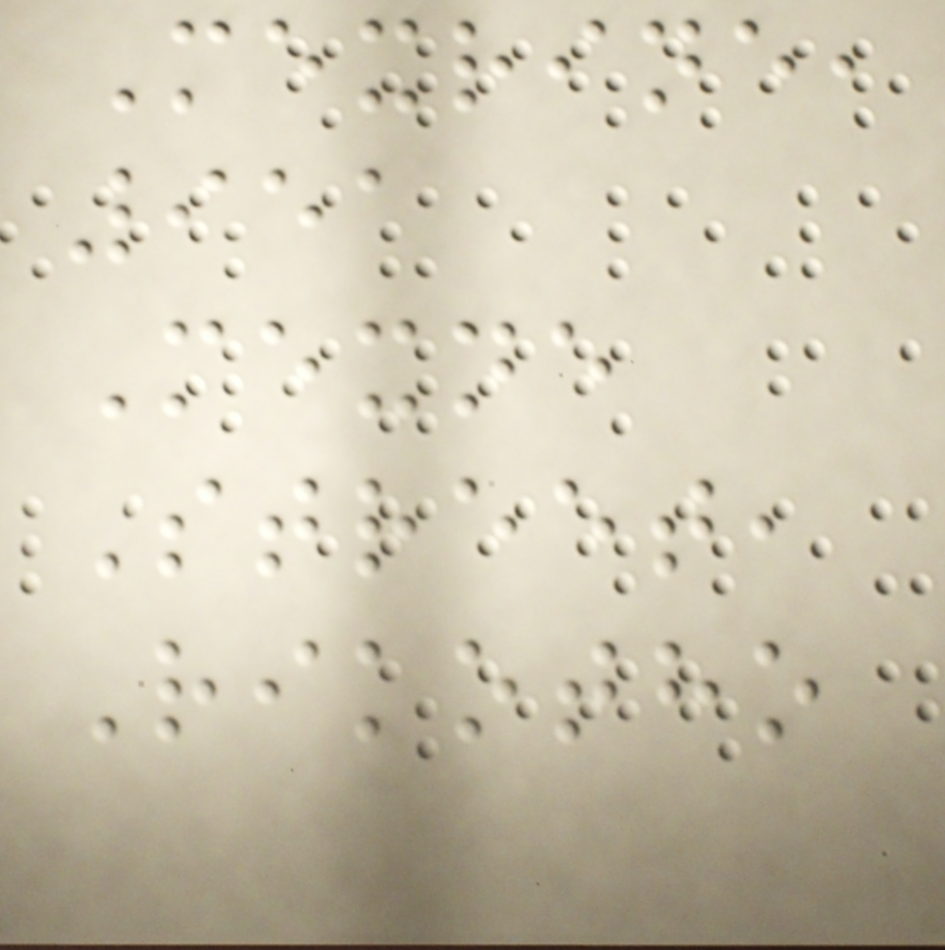Mexrine,
951
Mexne
Street,
Rikotho
